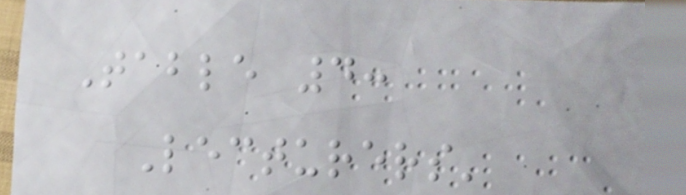Table 4:
Lecturers'
